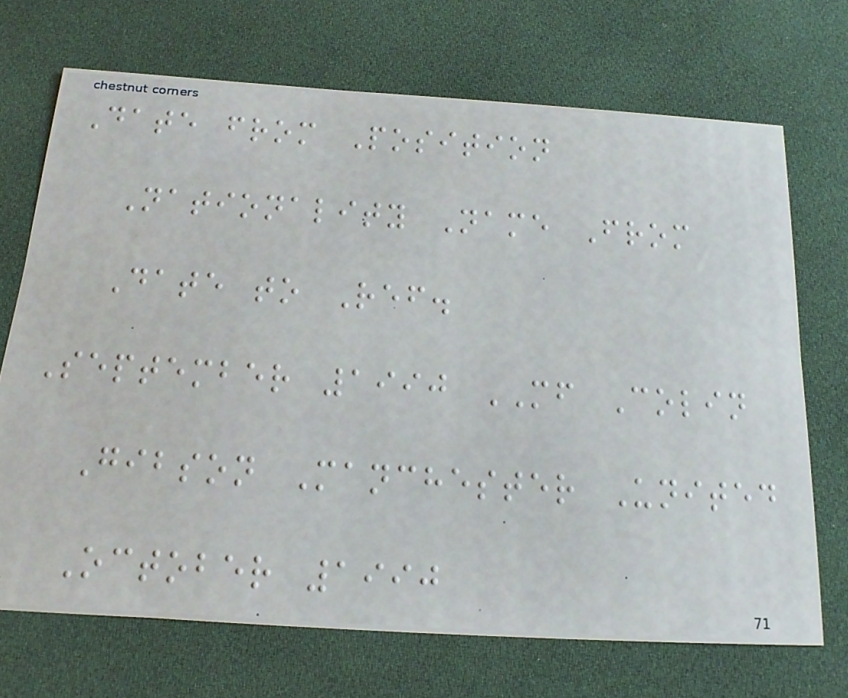Date from Position
Nationality Name From
Date to Ref.
September 1990 MF Colin
Gibson Manchester United
October 1990
